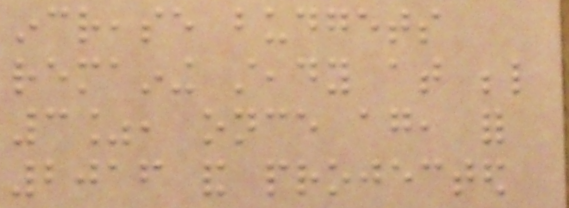increase budgets
remaining steady at below
3%, once again, for
2016 and projected
